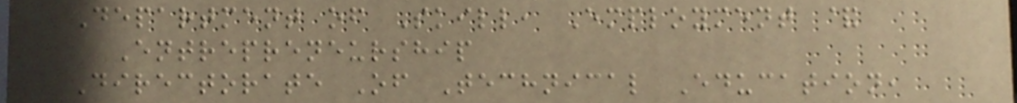Department of Skill, Employment &
Entrepreneurship
Directorate Of Technical Education,
